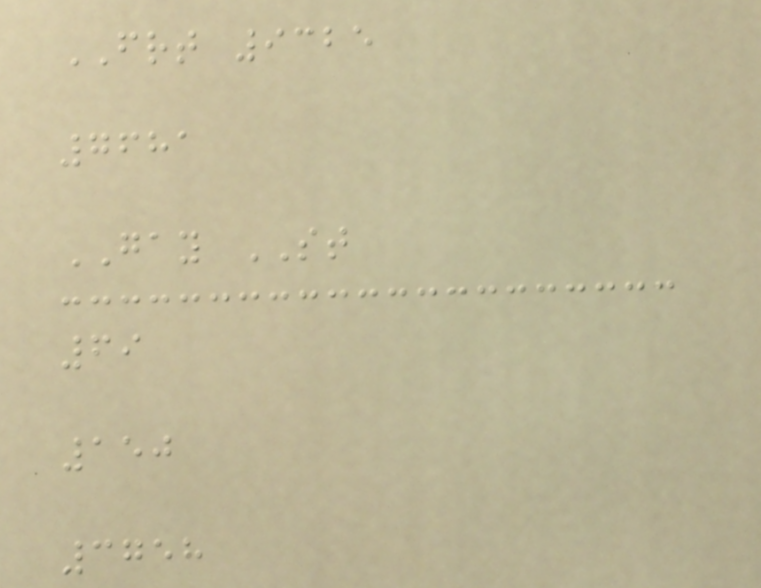FRT 9325
7681
GAY ST
69
150
3758
